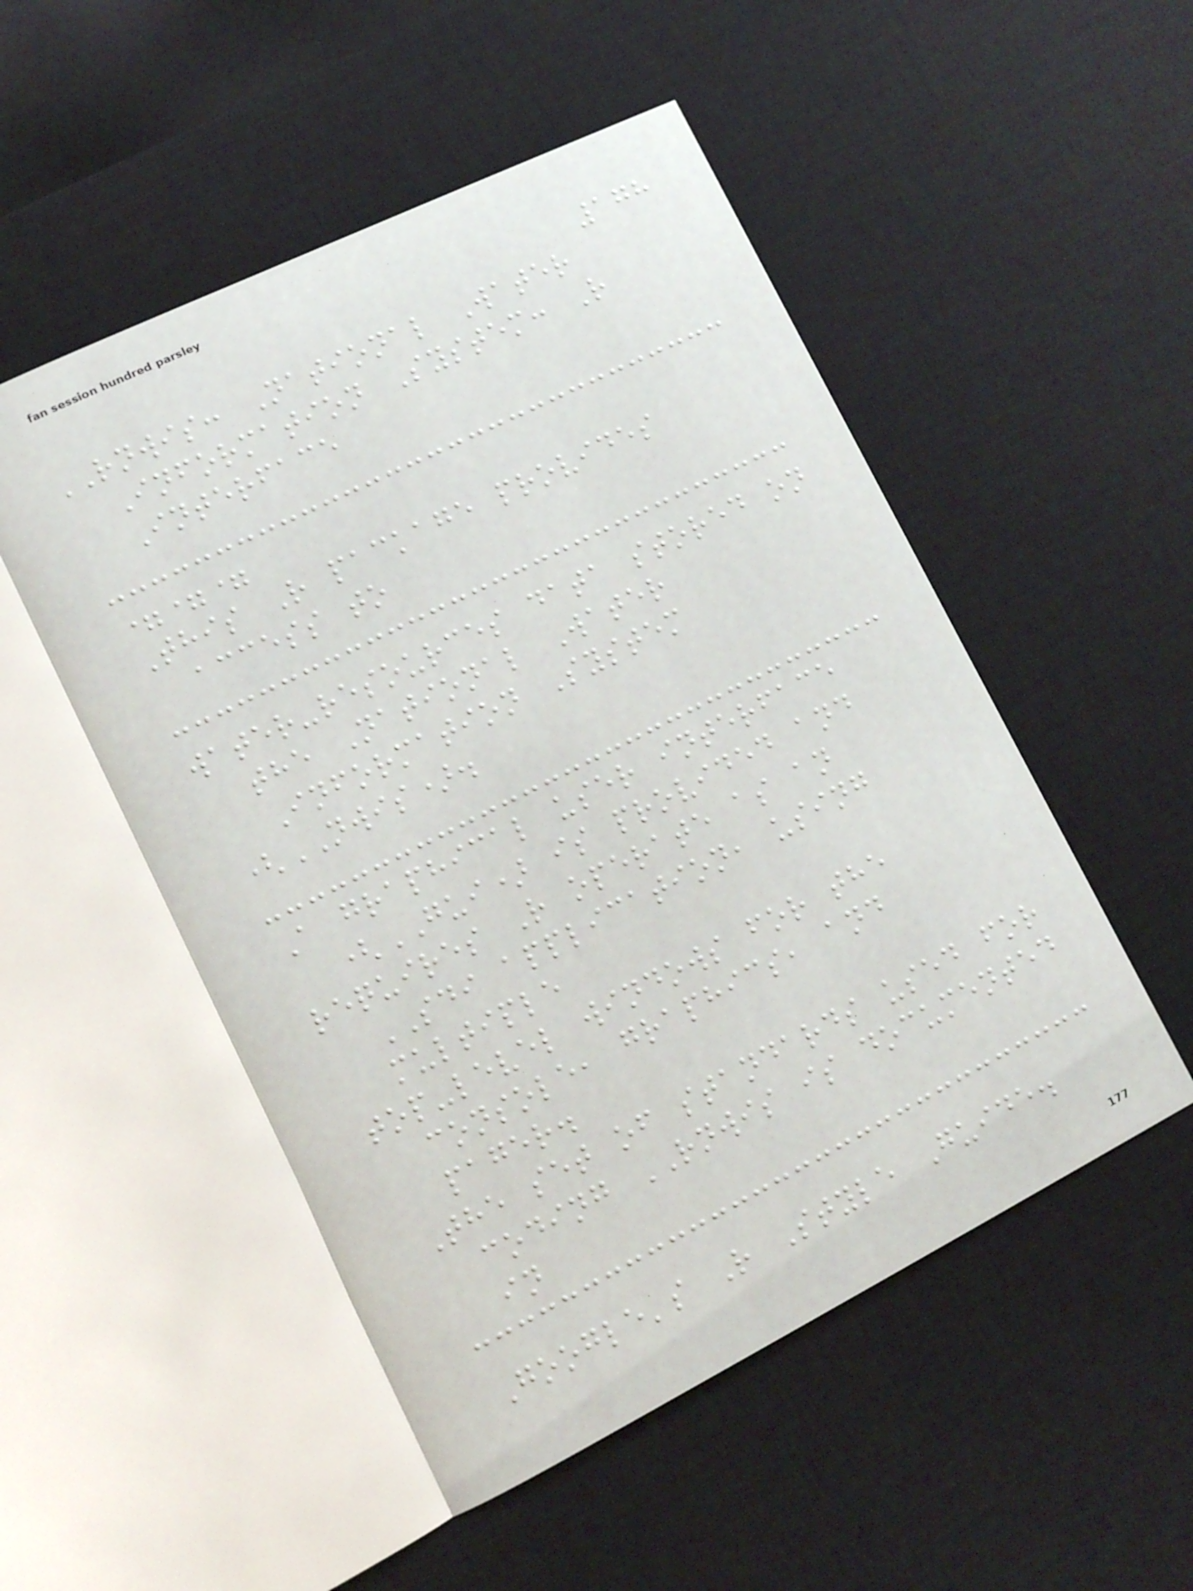178
RNWIS: National Water
Information System: R
Interface
===
This R package provides
access to
water-resources data stored on
the National Water
Information System
(NWIS).
A graphical user interface
(GUI) is provided and
requires R operate as an
SDI application, using
multiple
top-level windows for the
console, graphics, and
pager.
The set of standards used for
coding RNWIS is documented
in
Google's R Style Guide.
